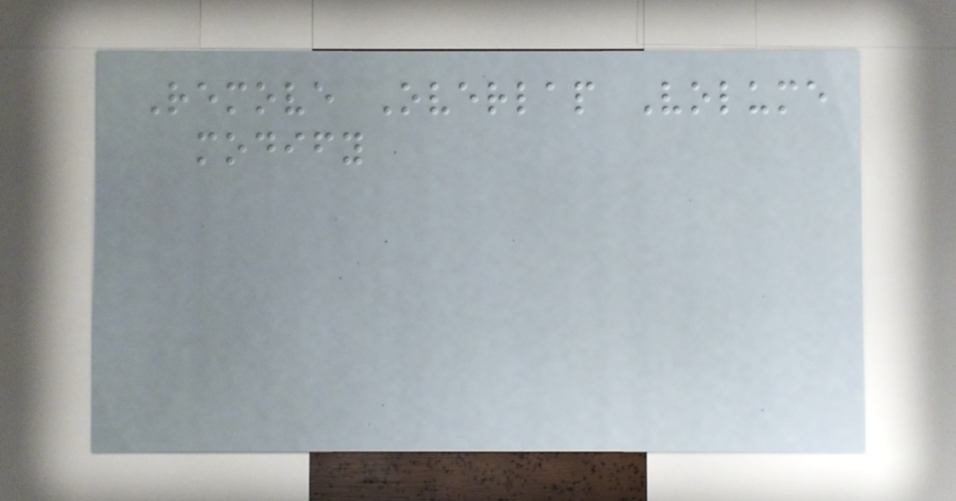Remove Overlap Volume
modify
